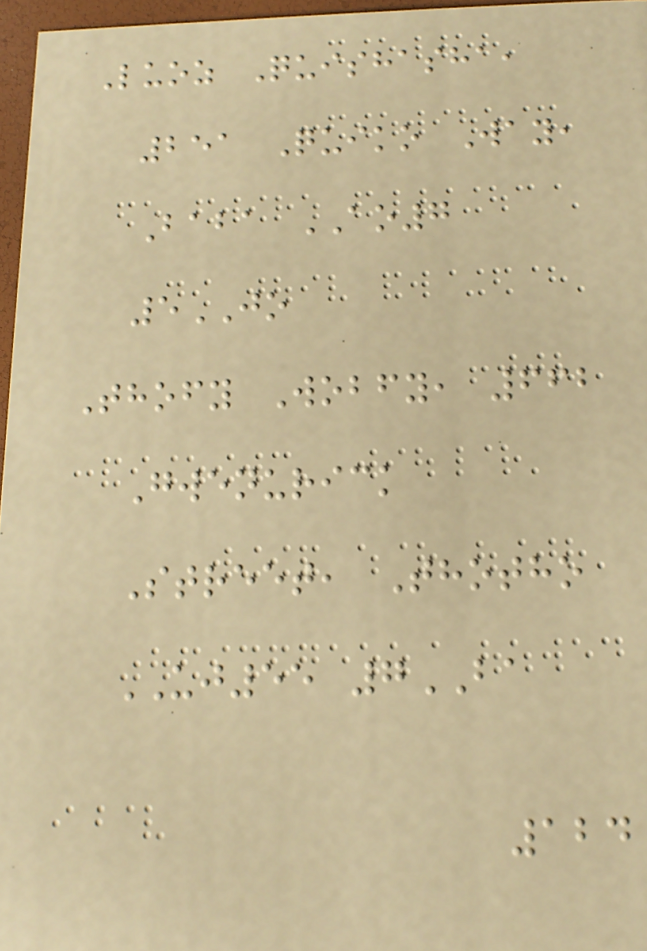Luoz Quishasha,
251 Quiko Way,
Baba AO7
5JO
Thofy Wobfy, 662
Gwenurick
Street, Thotho
UJ55 7BA
124
